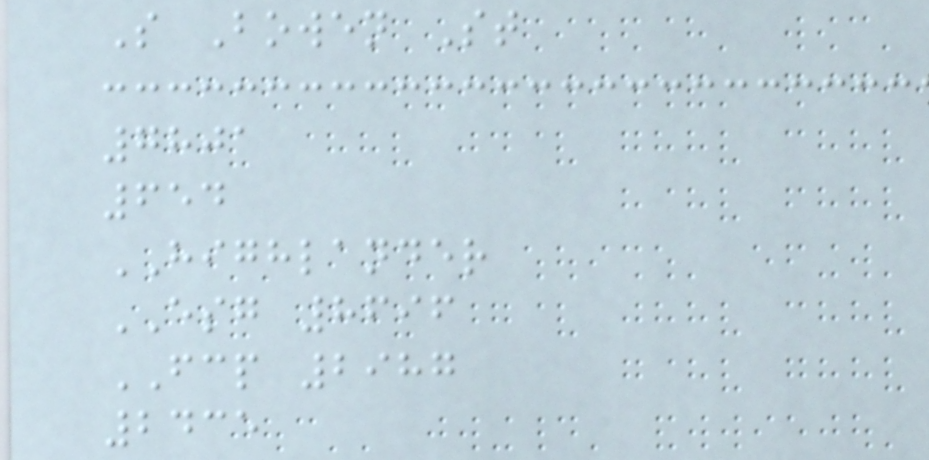S Bowen St
7801
654
HIGHLANDER
ESG 8696
FCP 2987
2435
